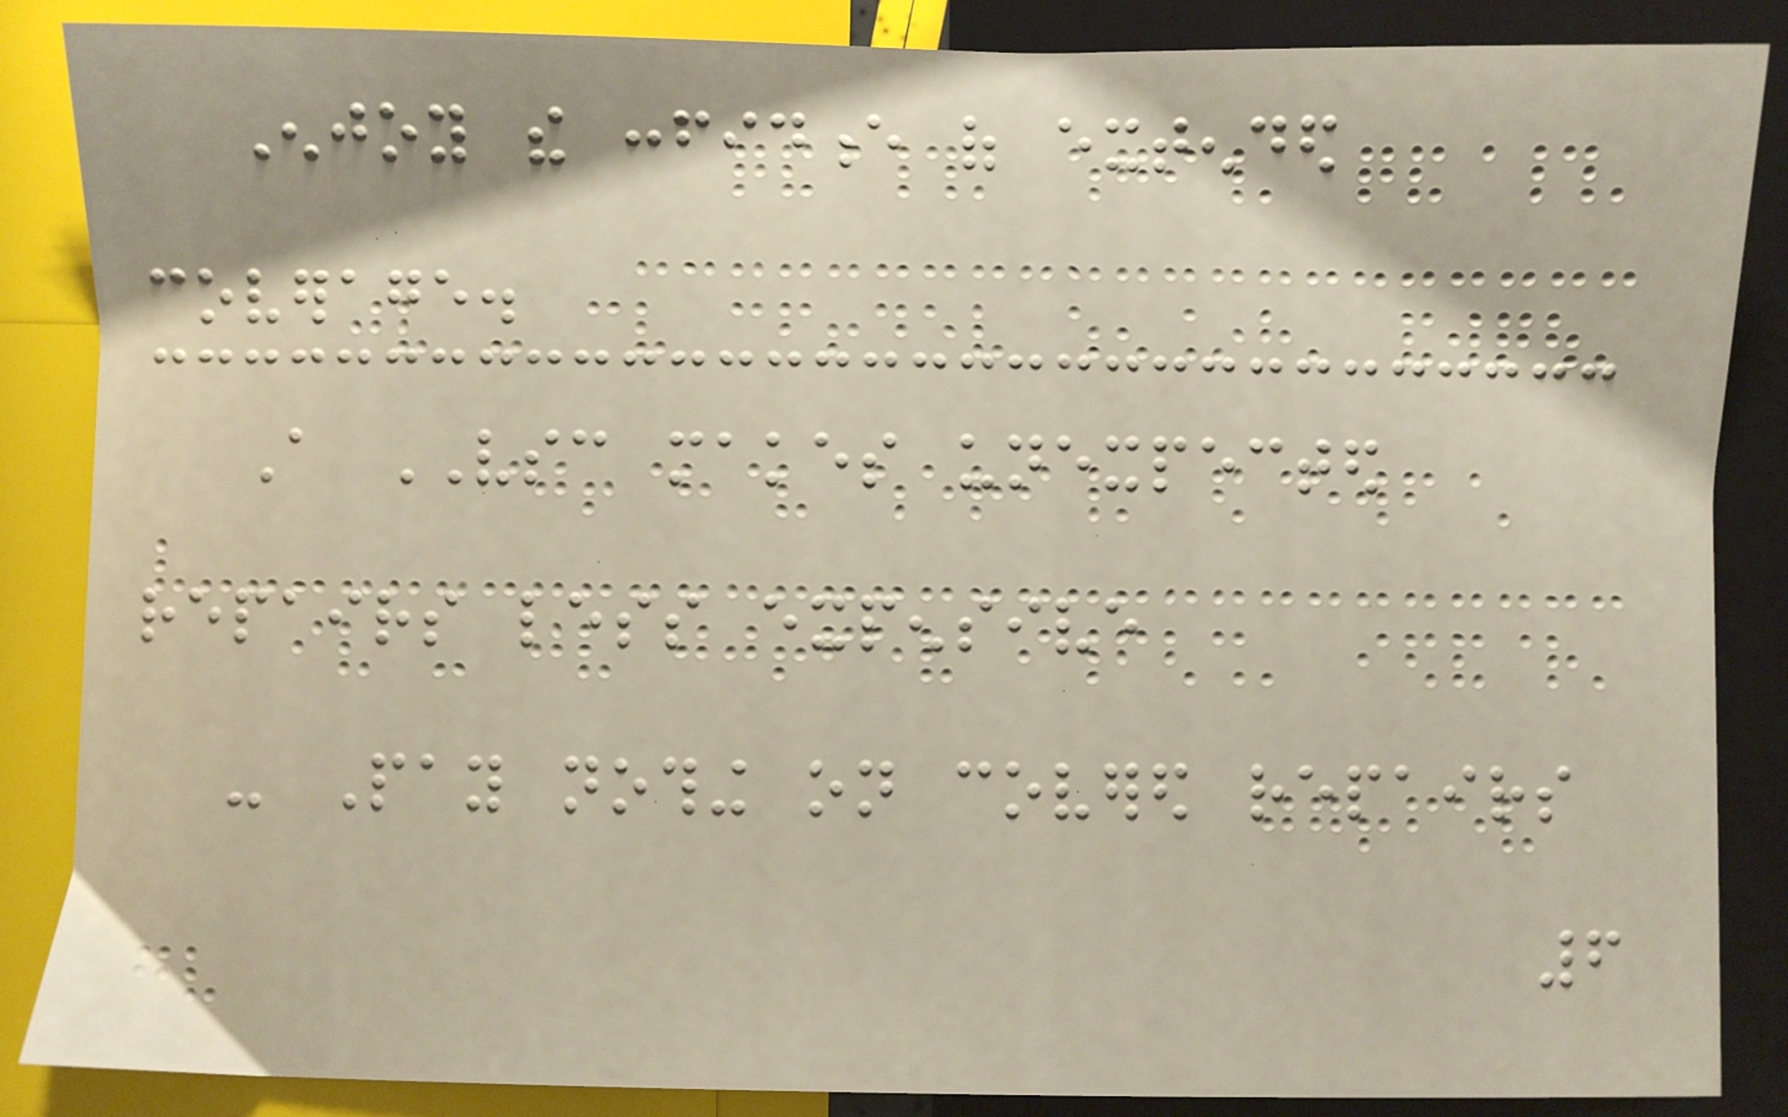Enjoy the confidence of extended
coverage.
A VSC makes unexpected
repairs less expensive
- Pay nothing on covered repairs
6
